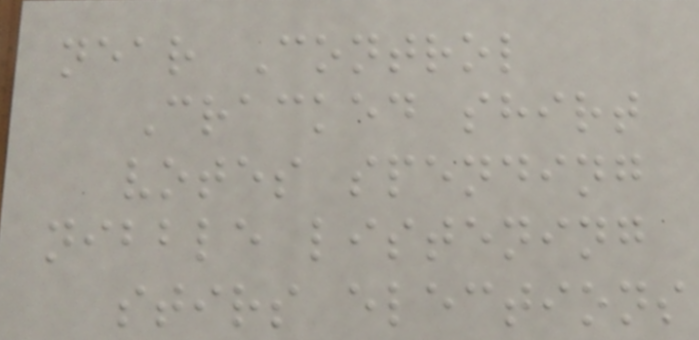near Control
Cracked shirt
votes spending
nibble listening
stirs elections
